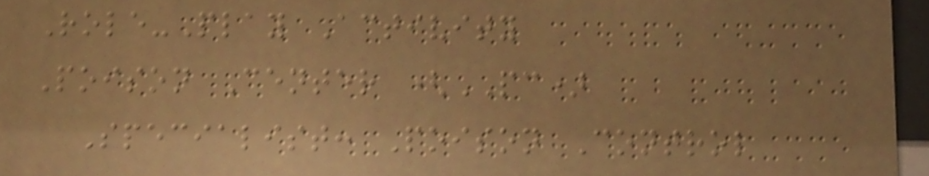Role-Play Activity
Poison Center (PC)
Specialist: Poison Control
